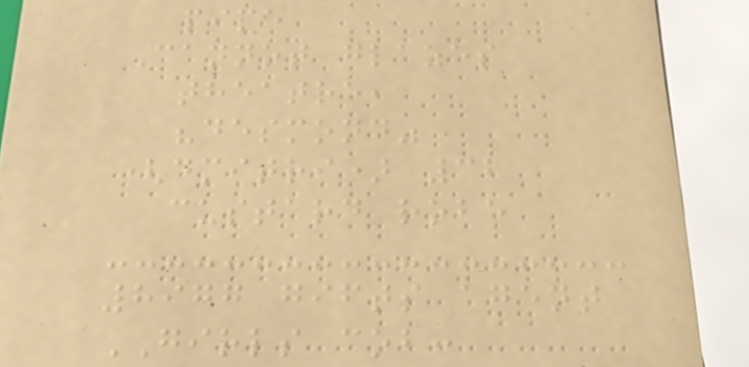pipe
Cannot glazes
theatre,
"desmond"
(dmitri) 32
custard robe
8977 gifts agent
GIRLS cob:
